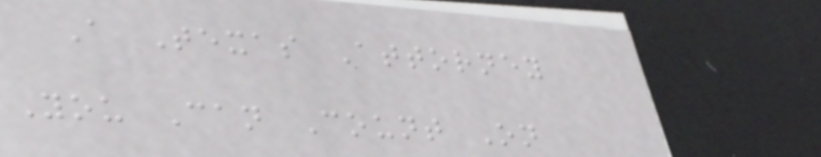A Texas Attorney
You Can Count On
